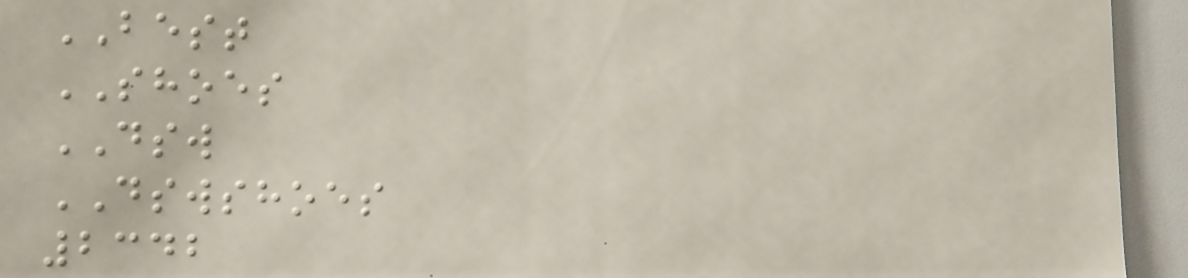BEST
SHOES
DSW
DSWSHOES
2342
